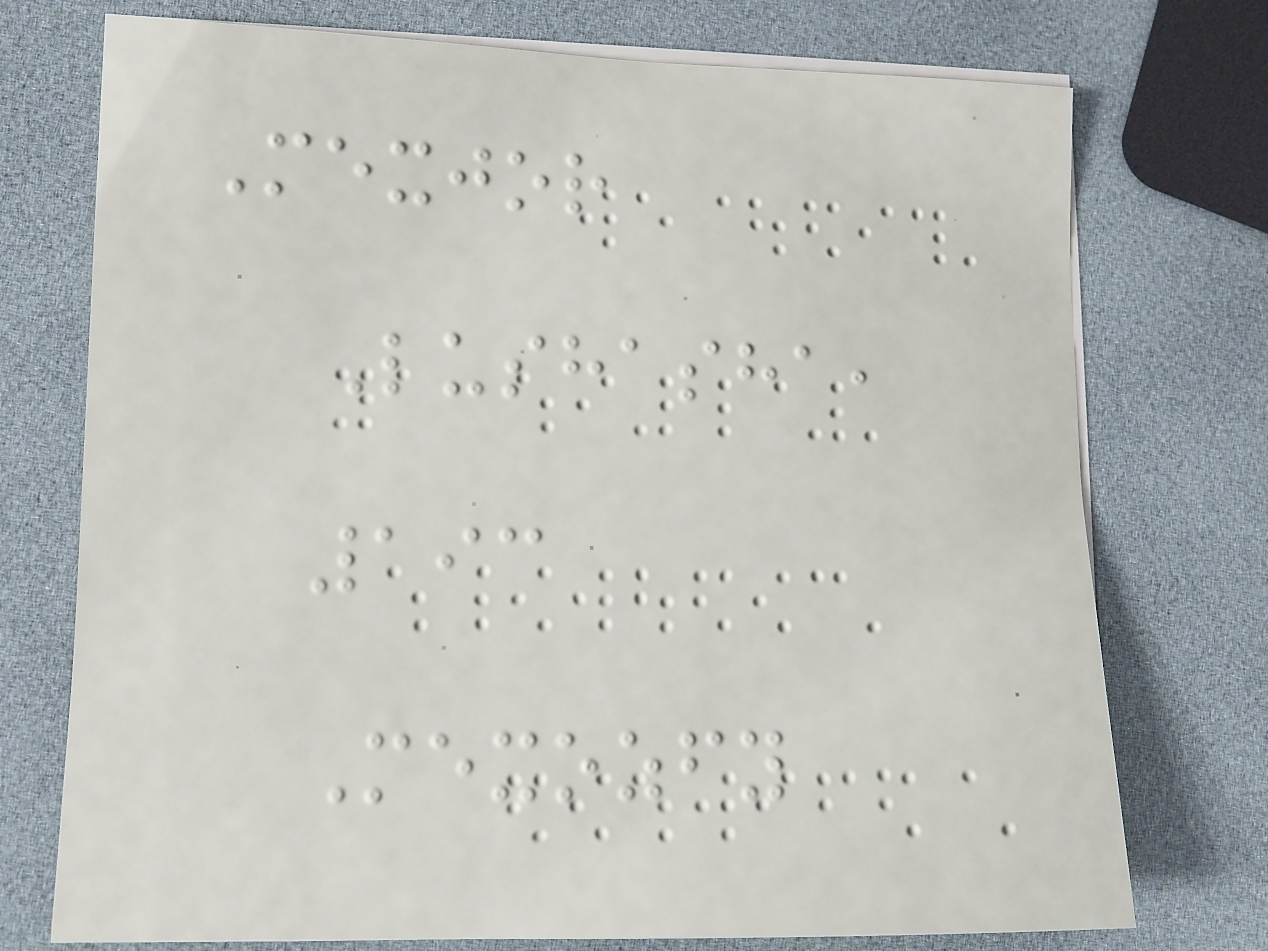Mexjor
Lushasha,
193
Mexozfy
